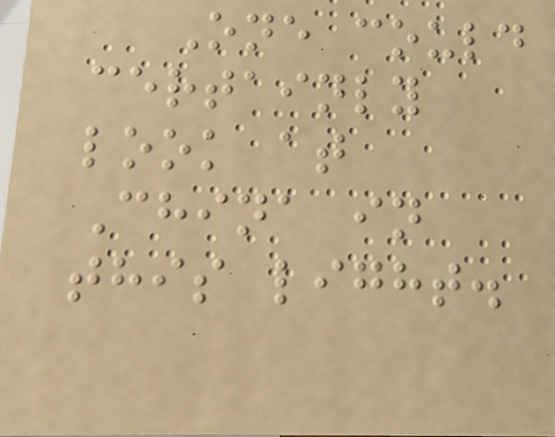One could
certainly
look at
China in
this light.
